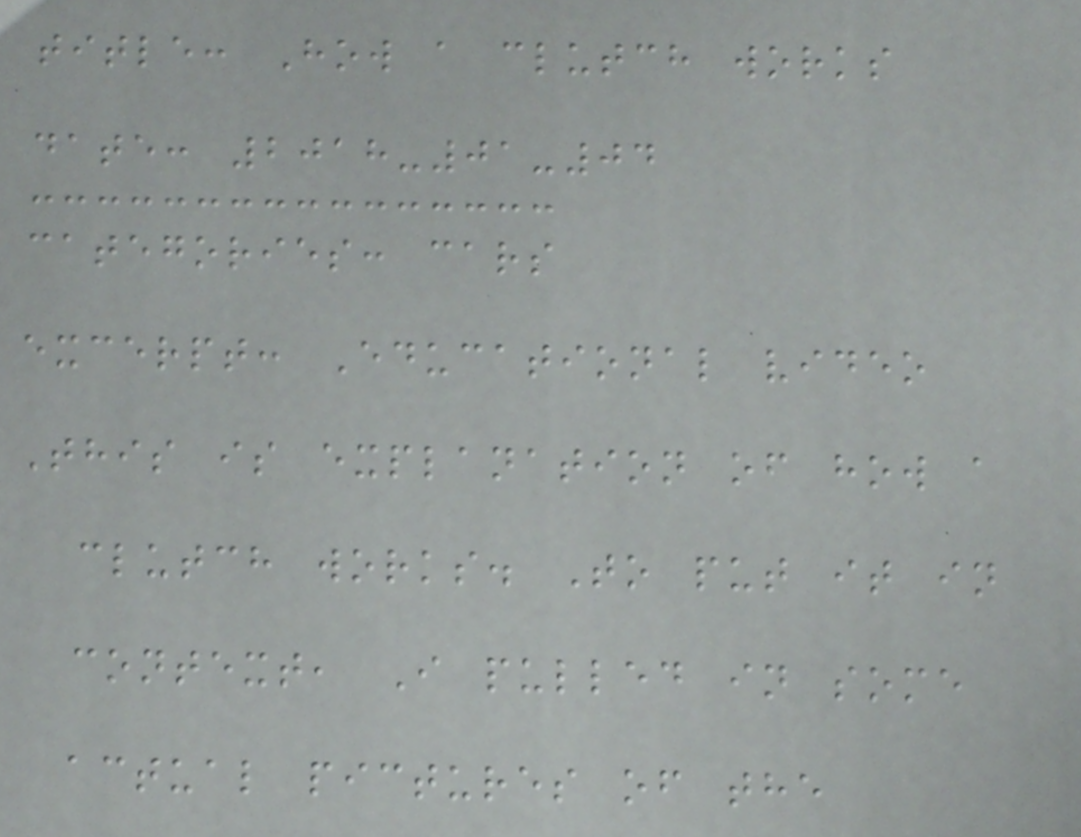title: How a clutch works
date: 2018-01-04
categories: cars
excerpt: Educational video
This is explanation of how a
clutch works. To put it in
context, I pulled in some
actual pictures of the
